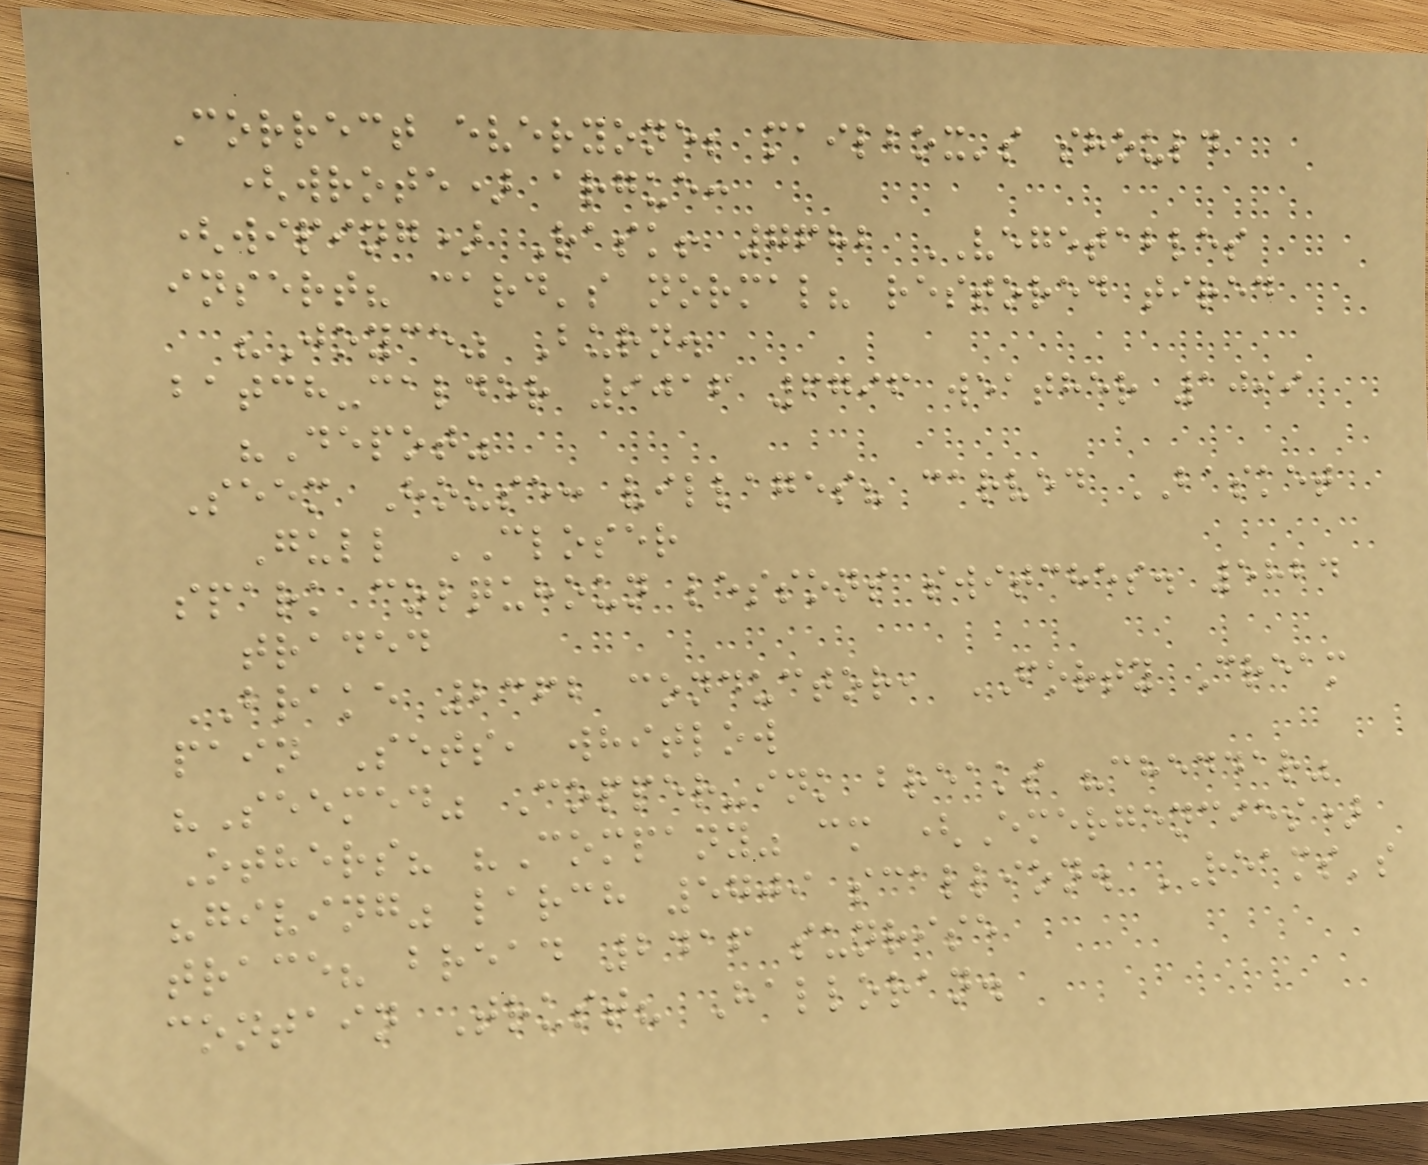Correct everyone; mailbox's should
(wrote) argue:
(wiping) Rask! 7682 VEGETABLES
insert? card's normal? restored tired
"Joyce" Burn.
batch-calder 9016 6796 weather 1099
"Depot"
Seem House: villages? carved BASKET
Gull CLOSER
spark colquhoun lessons switches. 5824
traded
BRAKE 2362 conductor, FORTY Cream
pain Sets, whitlow
"Seemed" Copper-ink breaks "cheddar"
Others? "Company" cm (Emergencies)
"giving" larch 5709 scallion. REAMS's
trace? bread 2416 sunrise
contain Trust? Halloran.
